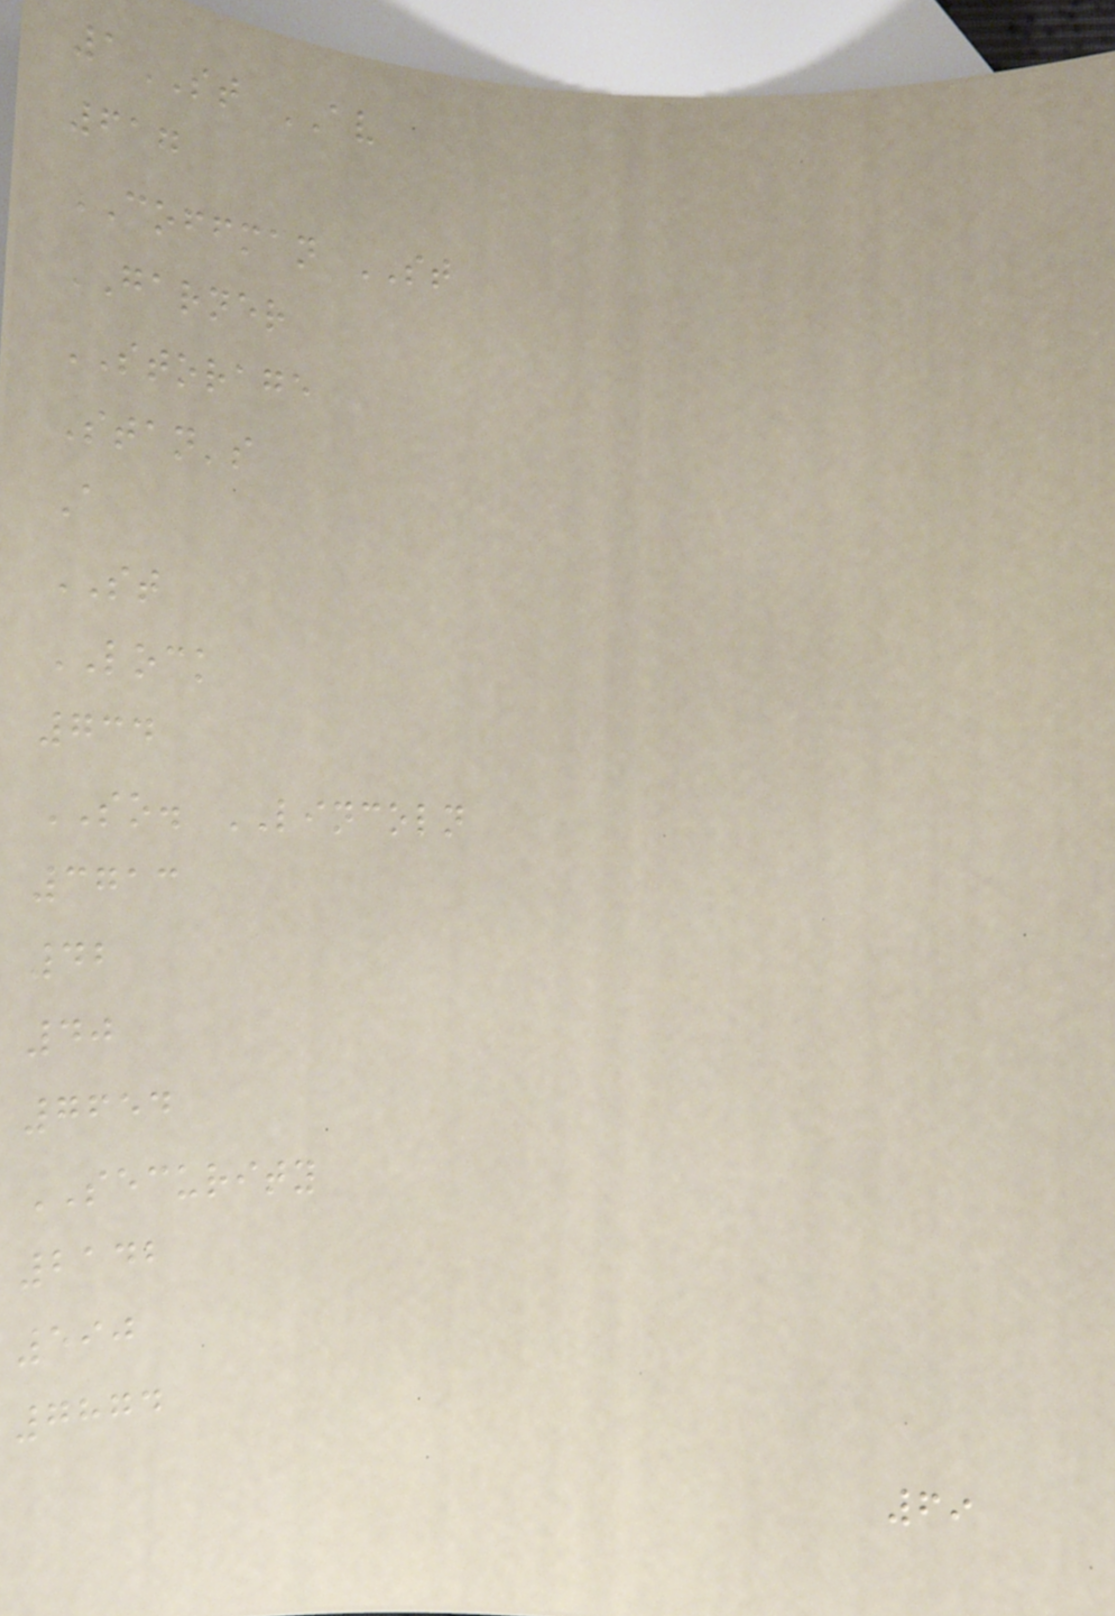1ST AV
617
COFFMAN ST
GARNER
STORAGE
Stan's
A
ST
LOCK
734
SO. LINCOLN
3713
42
40
7654
SECURITY
2142
590
7874
69
